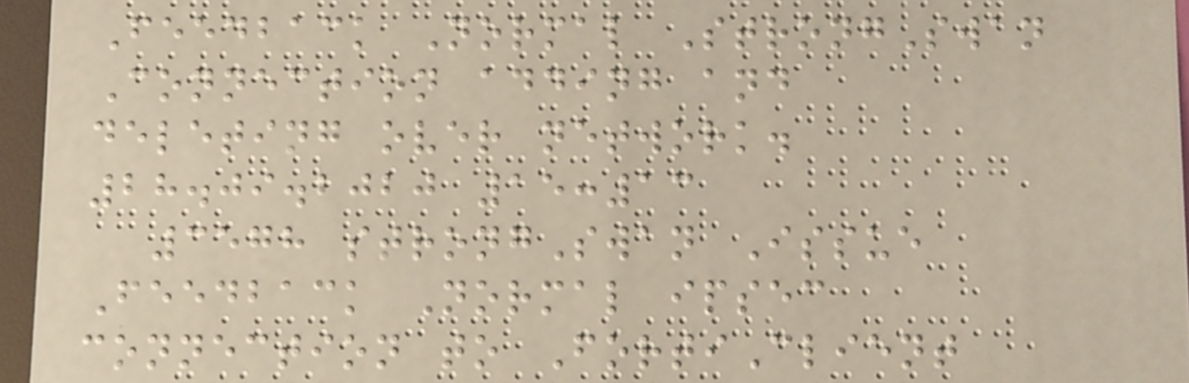Feedback Normal StrongSwan
Connection adding and
deleting over network.
28.09.2020 15:13
3578 strongSwan Issue
Feedback Normal ipsec
connection to FortiClient
